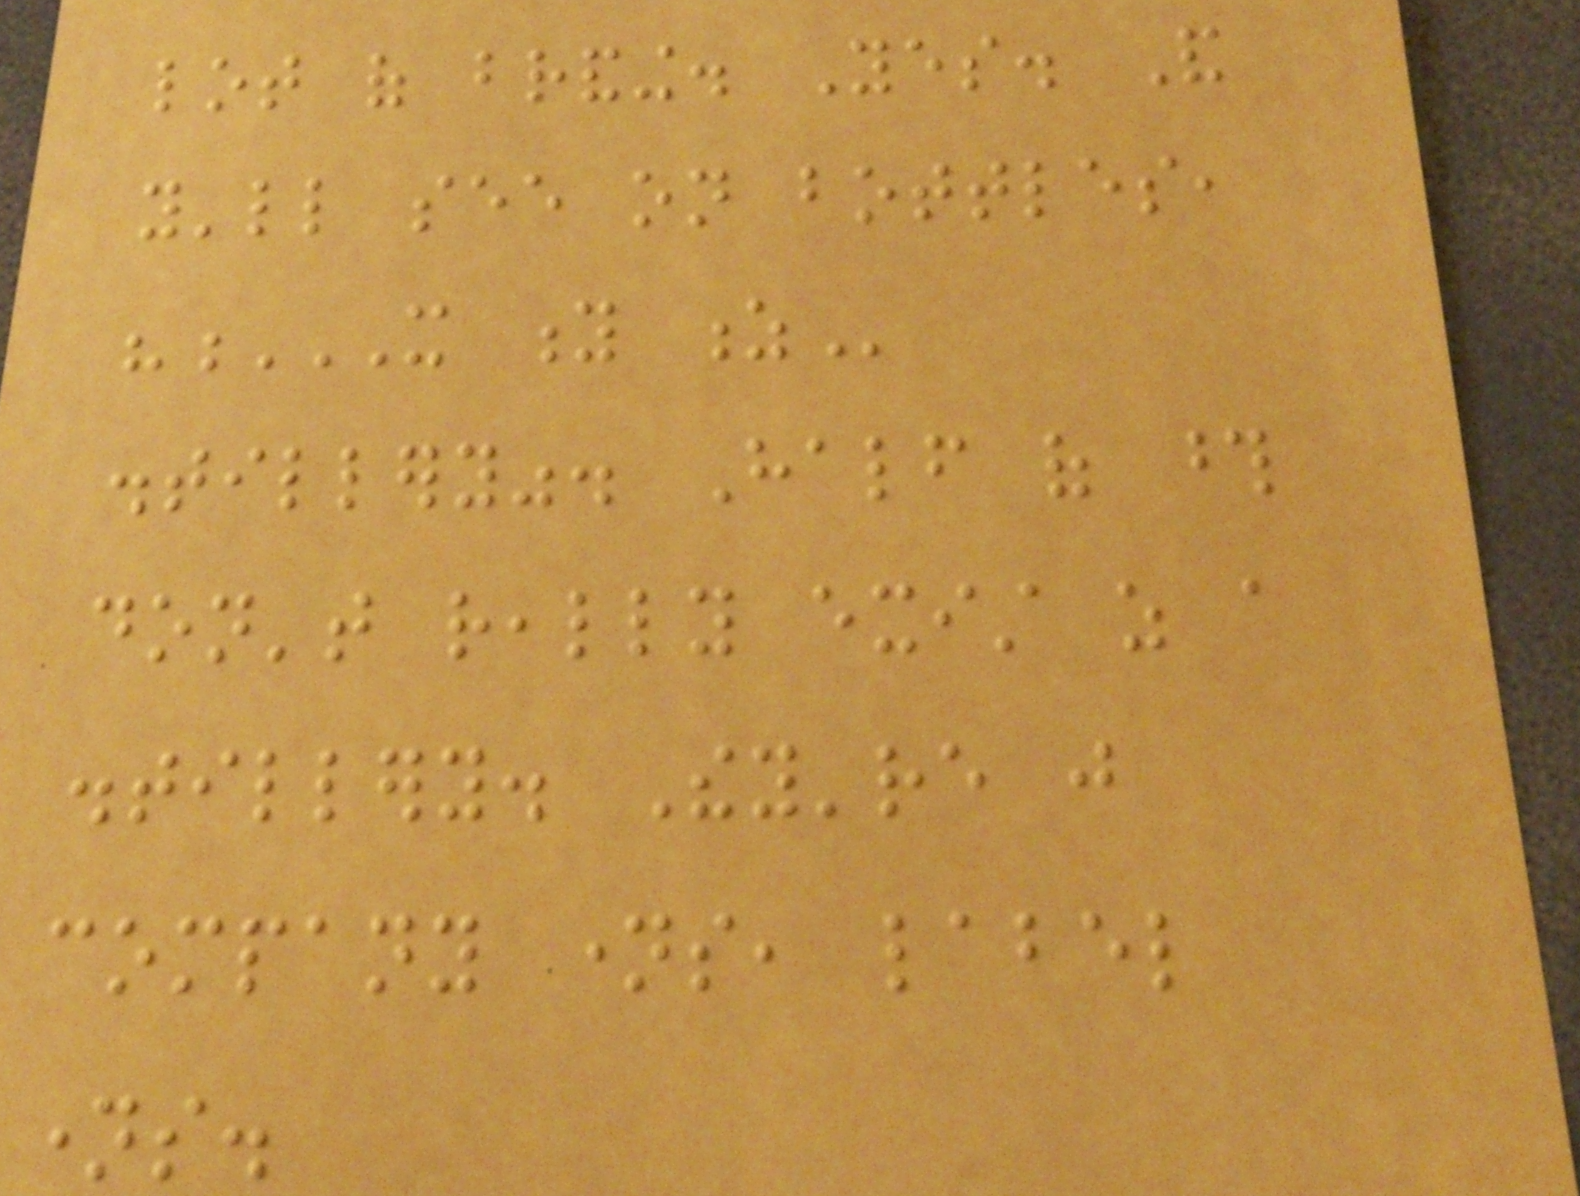lot of branding. Yes. And
you'll see on bottles,
"X Y Z
distillery". Half of those
don't really exist as a
distillery. They're just
company names, label
names.
